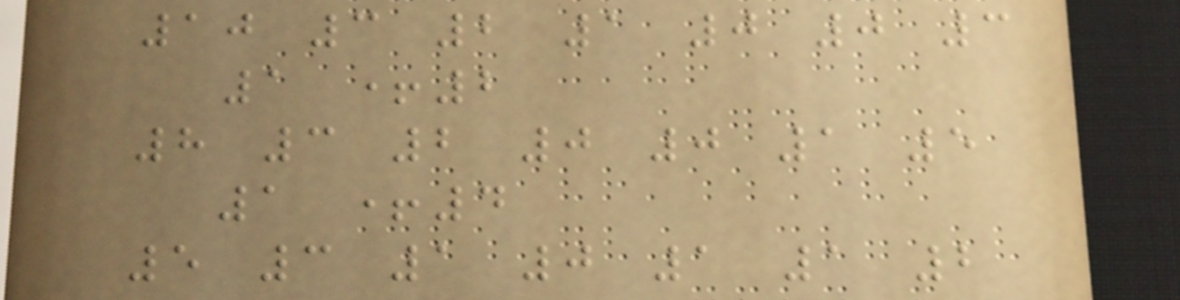10 3 2 1 0 0 3
1 +2
8 3 2 0 0 1 5
1 +4
5 3 1 0 1 1 2
